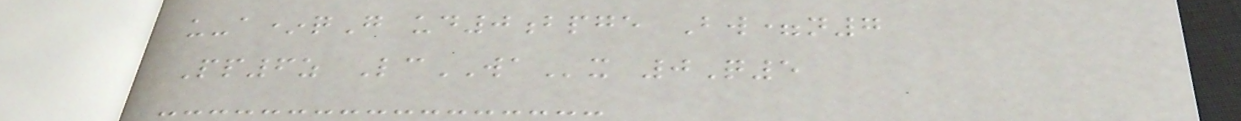u-a*qG ud0bpge Bw=n7
Pp6z LcWAx 0Q5
